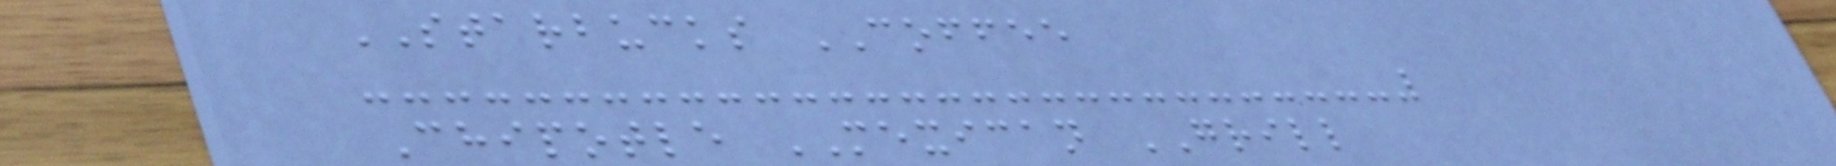STARBUCKS COFFEE
Chipotle MEXICAN GRILL
